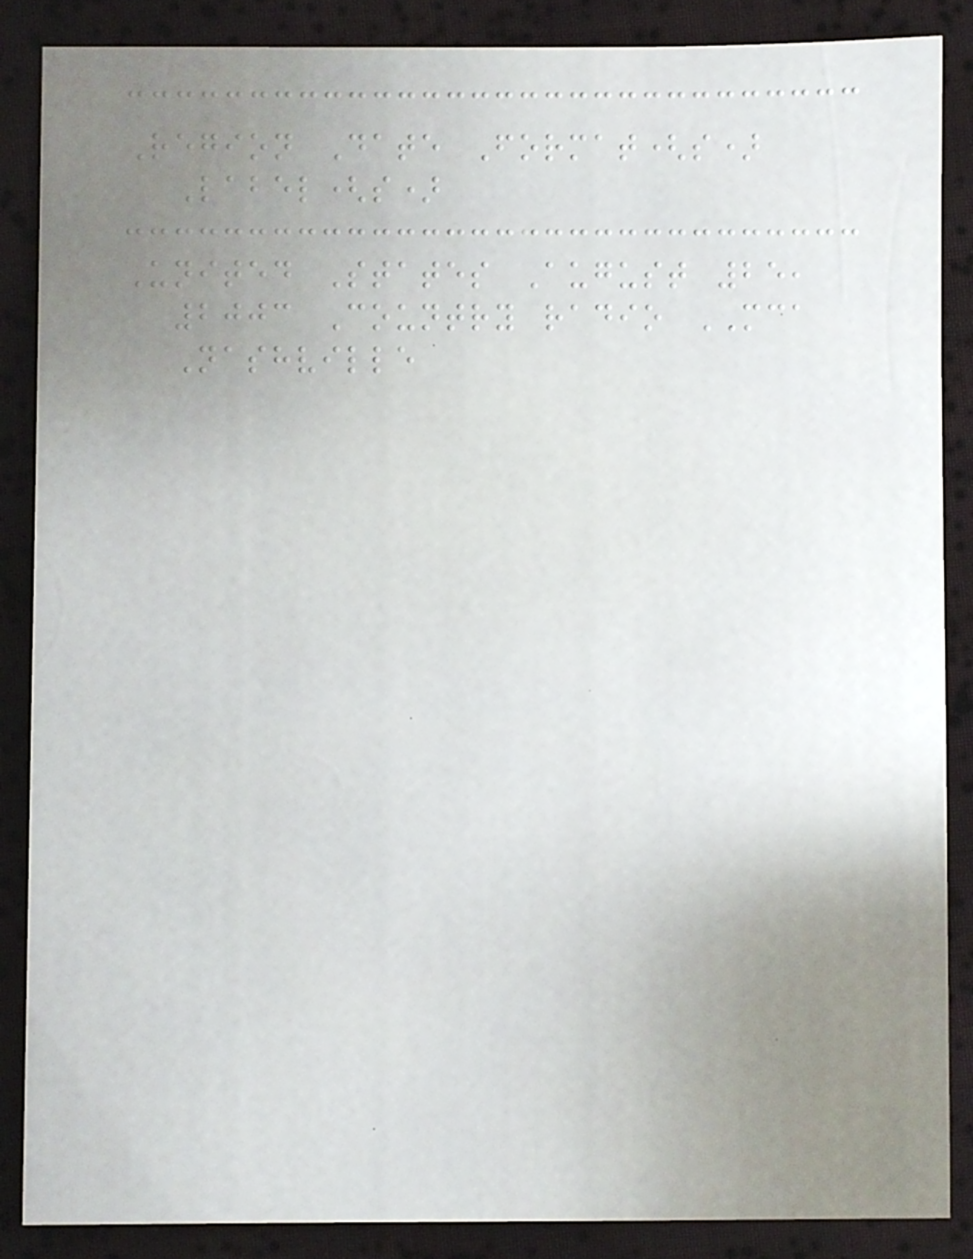Region Date Format(s)
Label(s)
United States August 25,
2003 Country radio MCA
Nashville
